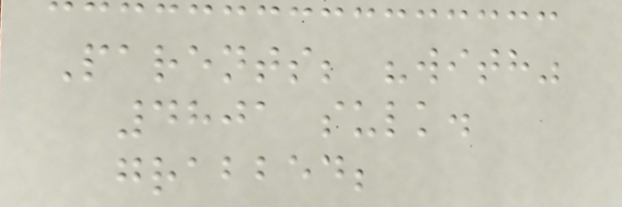Parents; "with"
4801 sulk.
grabbed;
